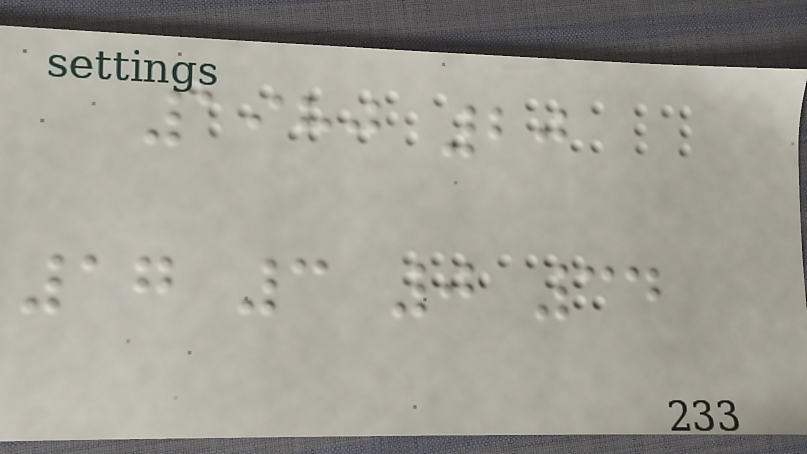1980 20
17 3 0 34
